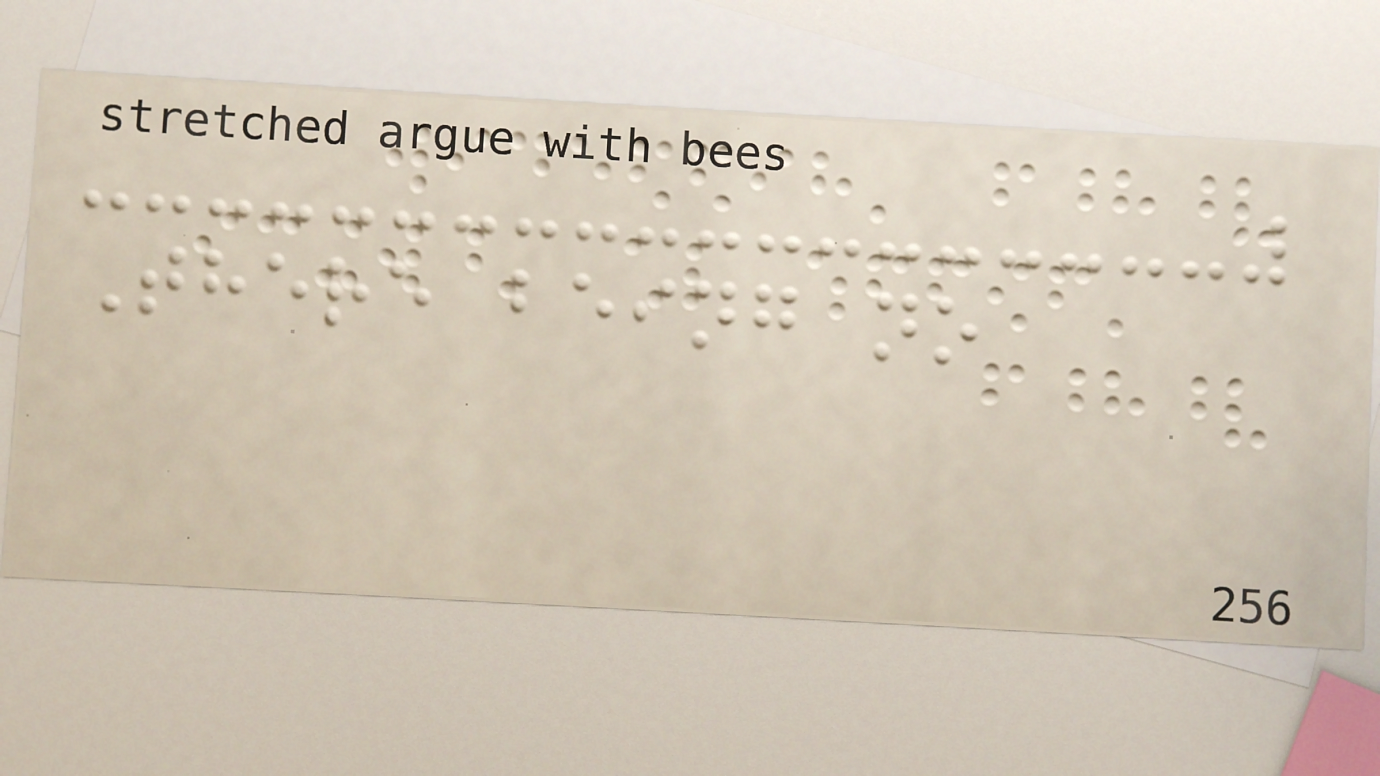There being no
